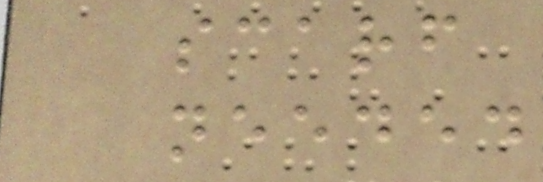scarf
needed
